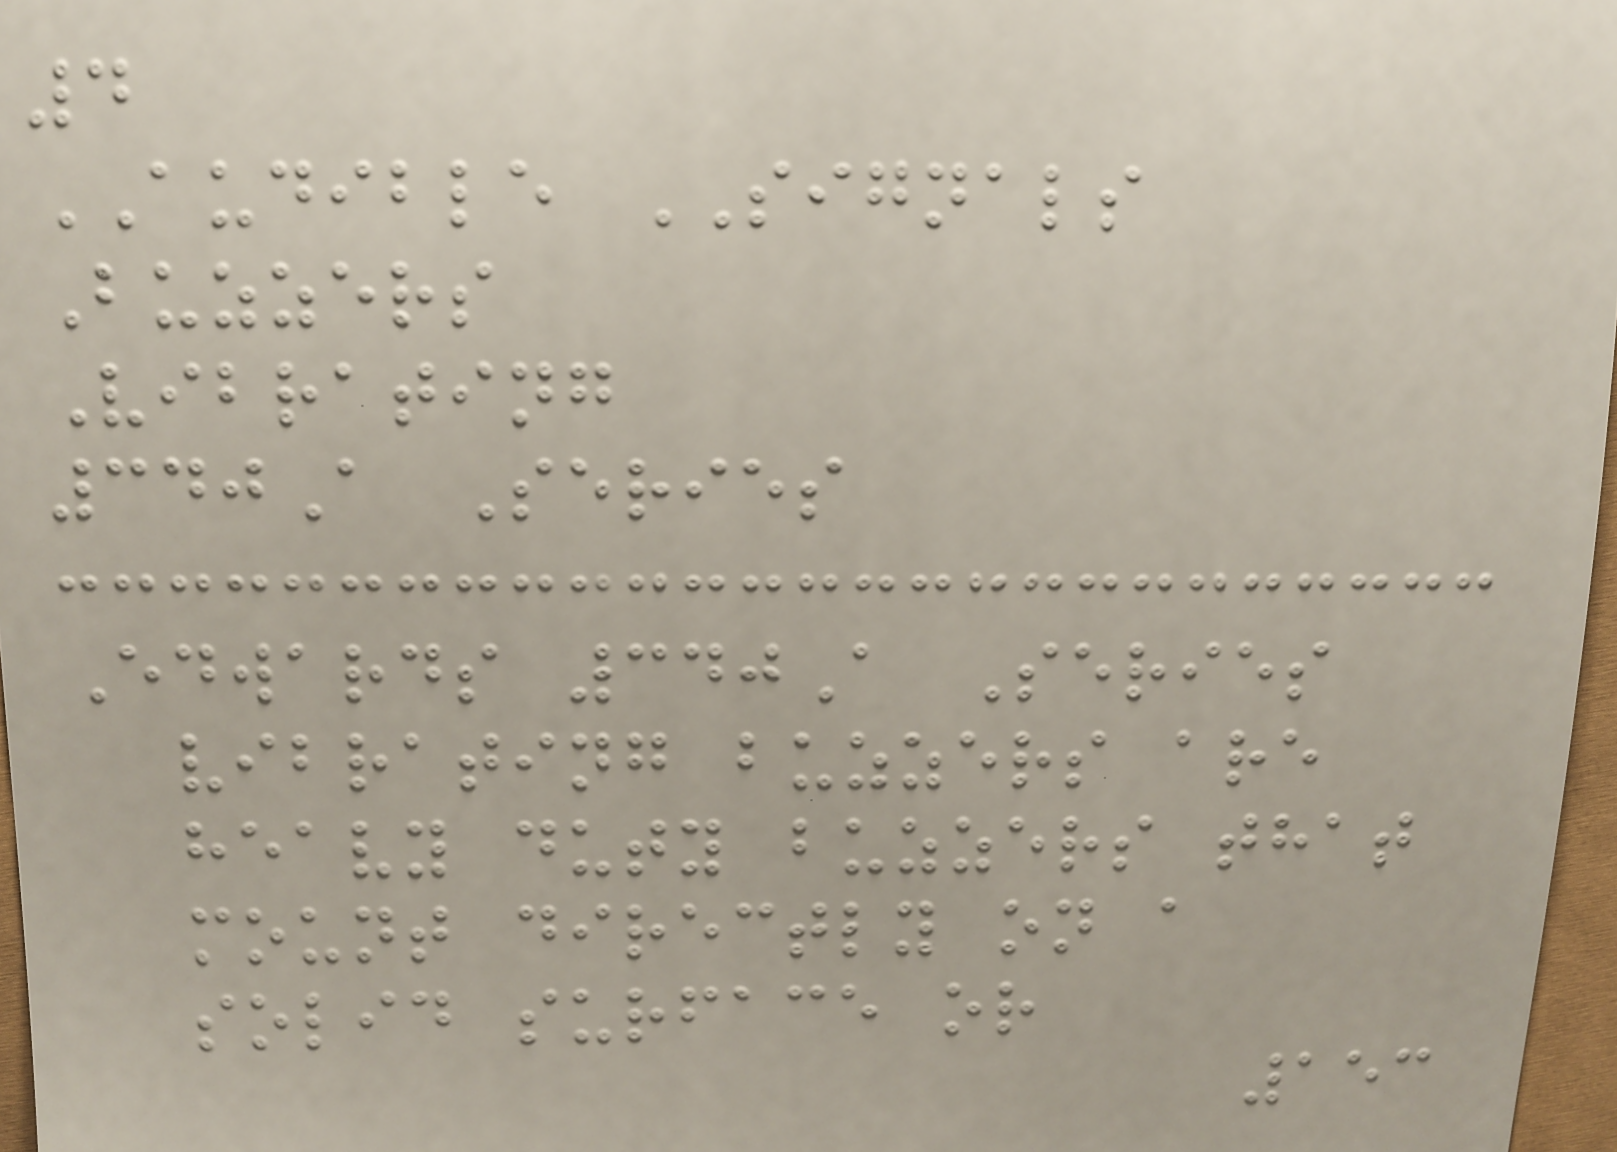4
AUDIBLE SIGNALS
Buzzers
Vibrating
340A Series
Edwards 340A Series
vibrating buzzers are
heavy duty buzzers that
mount directly on a
solid surface or
153
